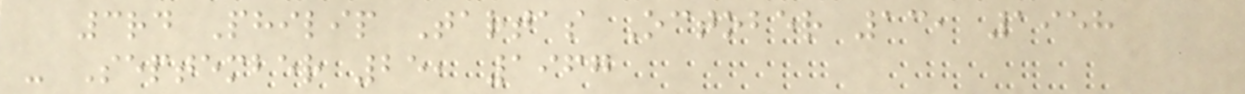3rd Philip Tartas October 13, 1958
- September 25, 1967
